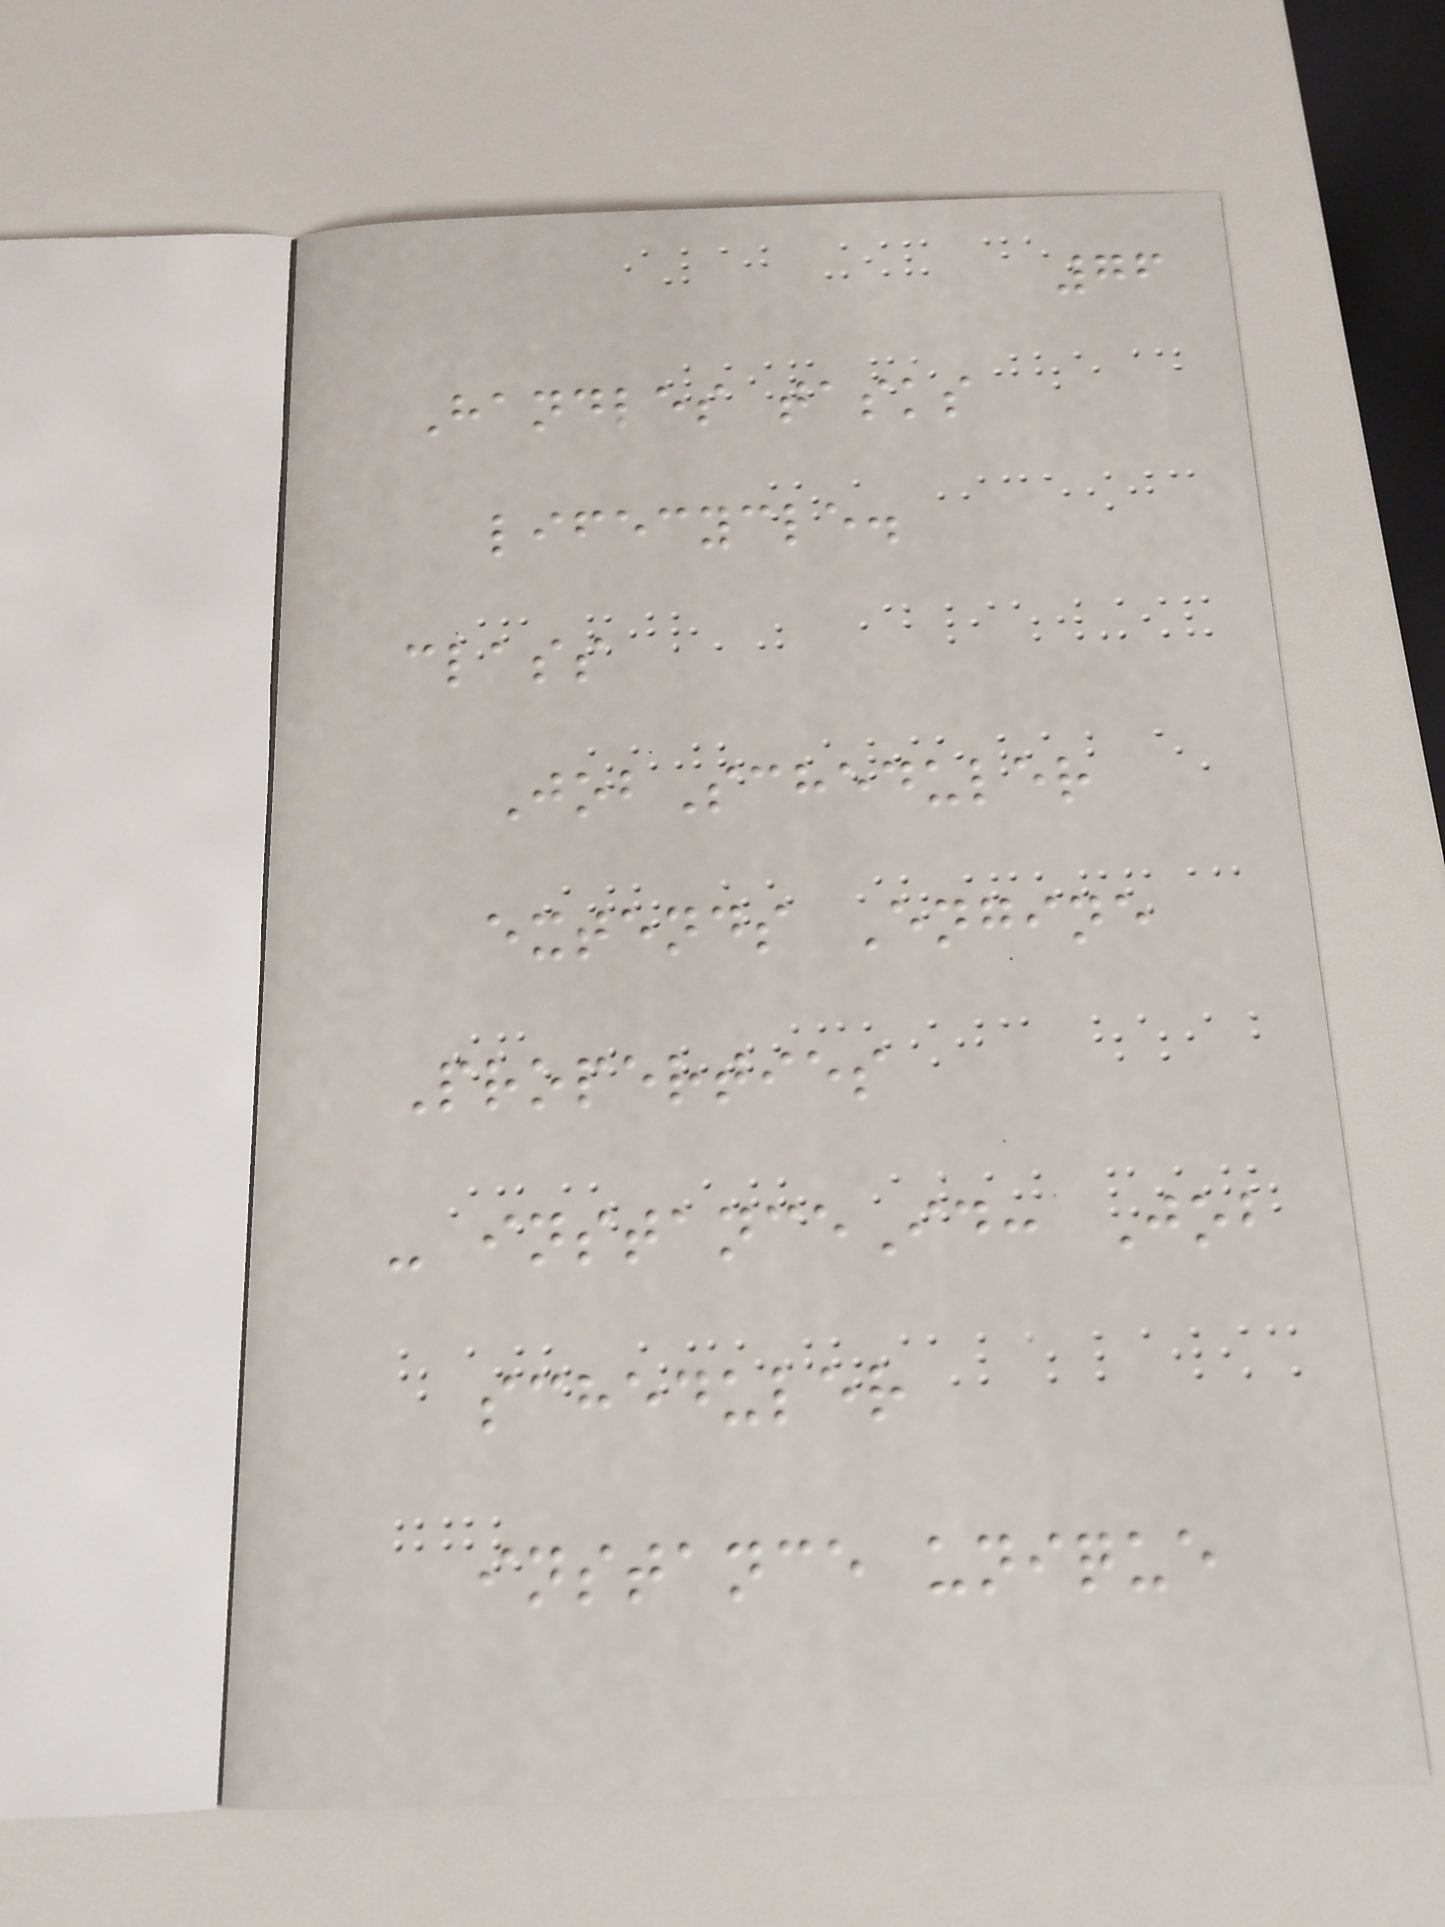76
Handles tasks
lifecycle.
class
JobScheduler
extends Engine
Properties
- instanceId: Job
scheduler
instance unique
